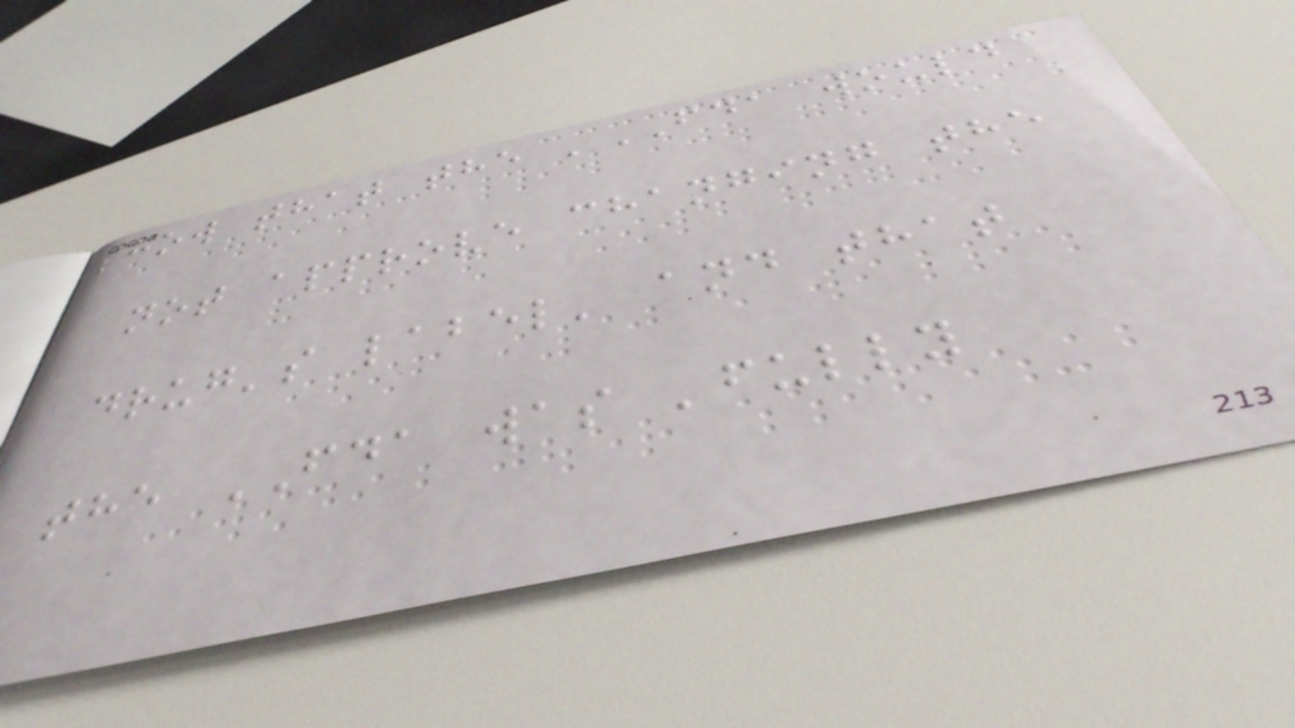show that the 'FDA would
not approve changing the
drug's label' and that
the FDA was 'fully
